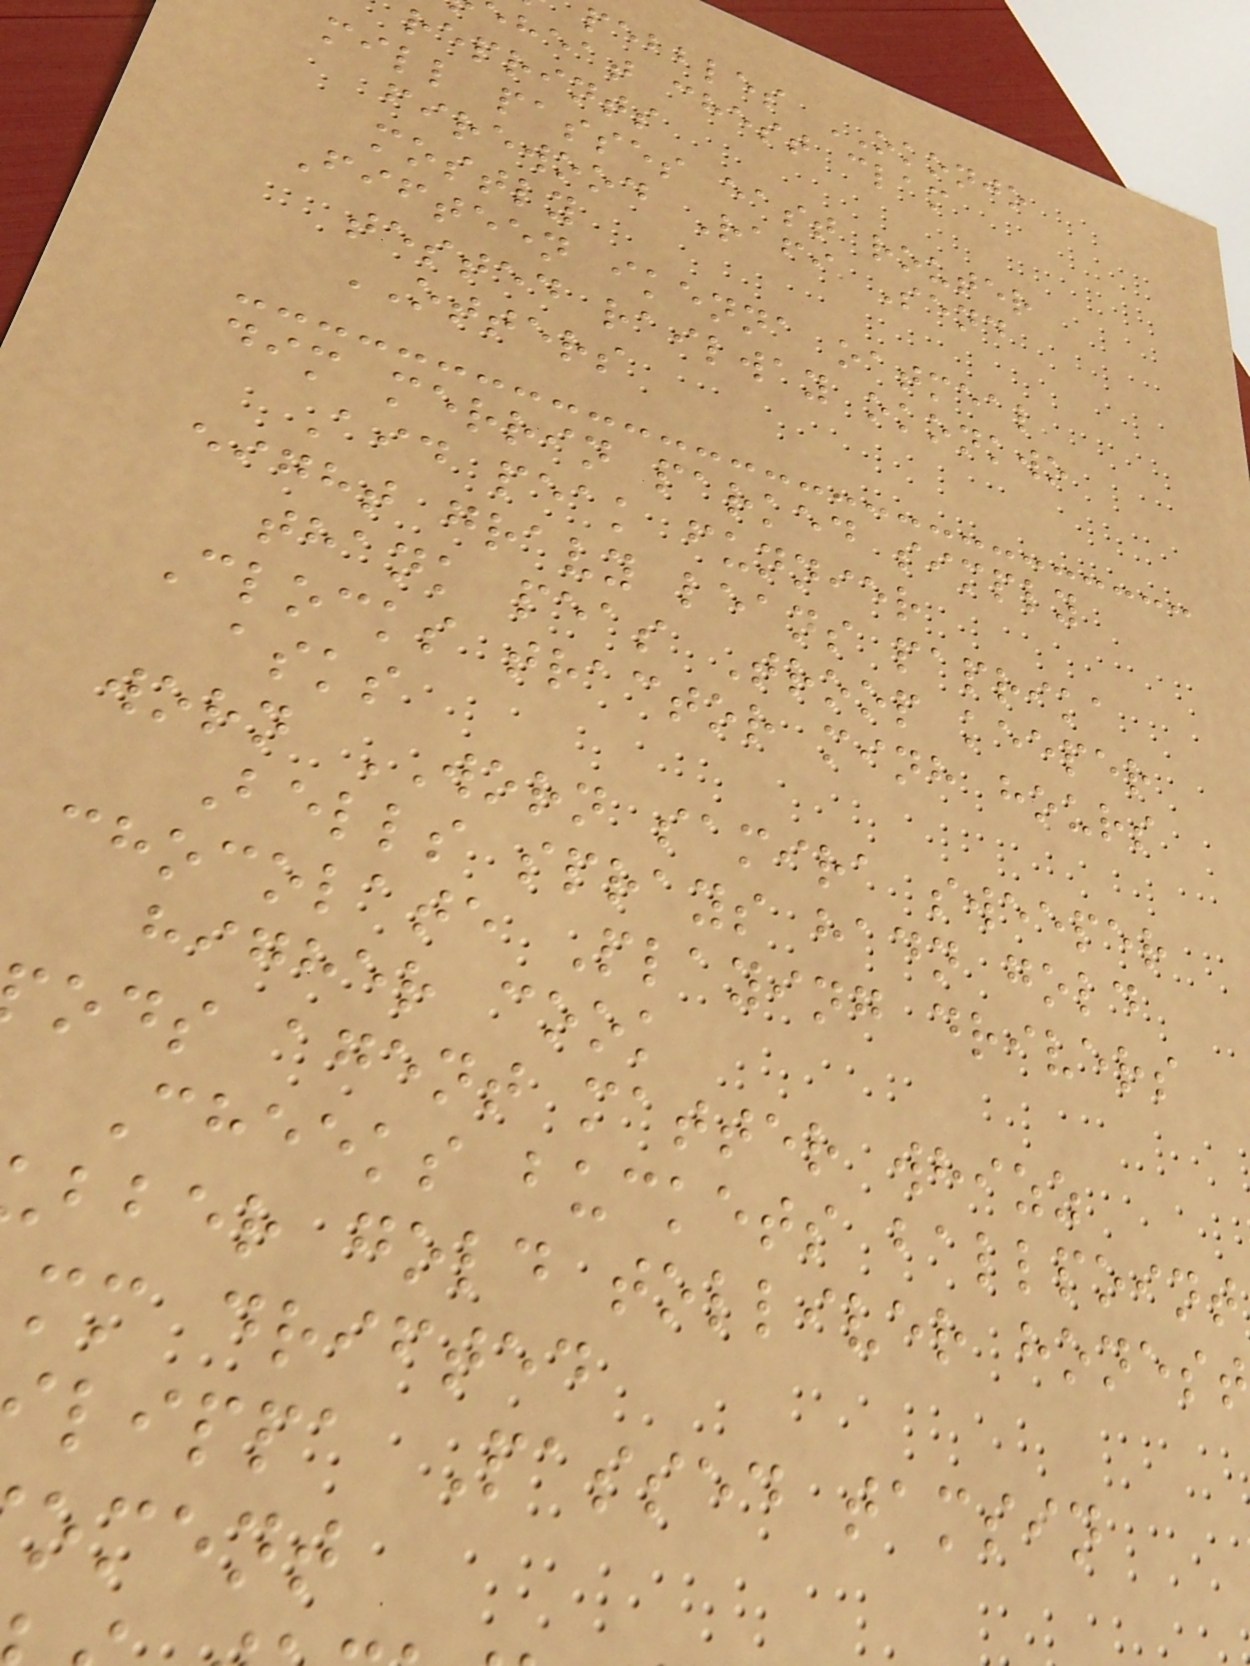pebbles OKONJO
heat chest clam
reprints
mill passes east router
firewood Rafi Send
mostly
Fifteen ikenna oatmeal
tested railway okonkwo
OTTERS
dim merrin parked simply
Aid peak funnier
eight gravy leans paprika
thank peas Troop keeper
Clocks tractor minh hours
asks
worn WORN samira sweeper
Bells sprays hadn gold
chocolate Playing drivers
higher cook
ods agent matter whizz
Cheeks buckets ballpoint
bber gold tolliver honest
mm drifted
lippa Passed tamsin
oment
